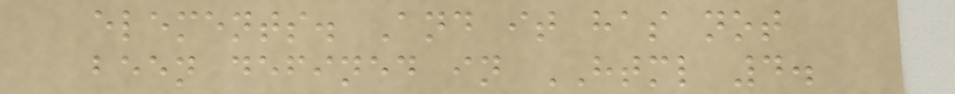elements. And it has not
been defined in HTML 4.
